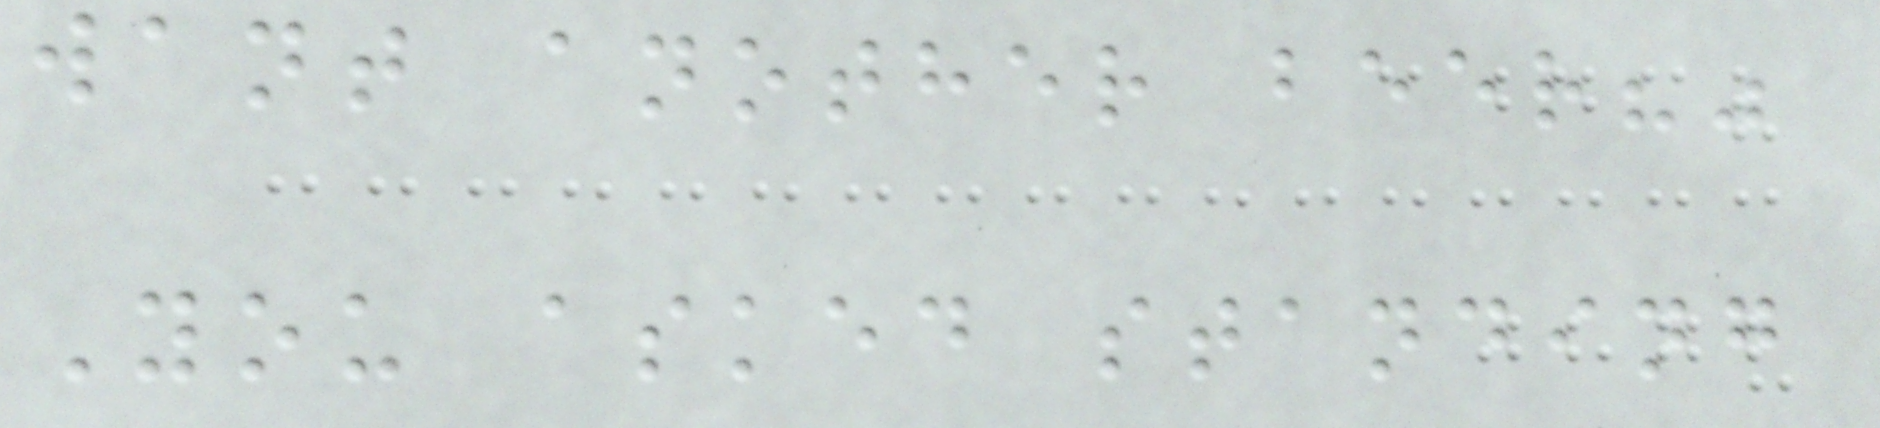want another beer?"
You asked standing
